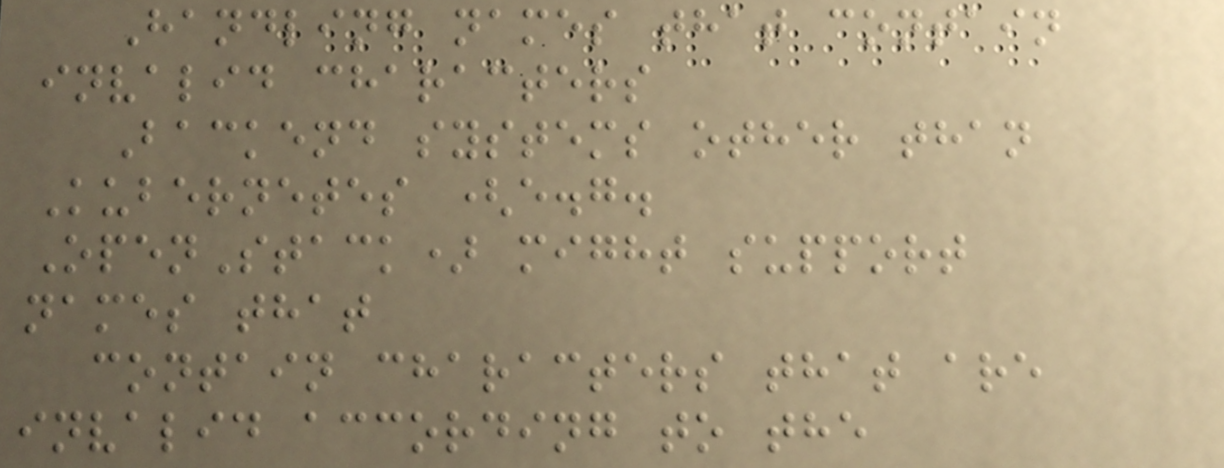Handling names that contain
invalid characters
Backend systems other than
Kubernetes (e.g.
OpenStack) might support
names that
contain characters that are
invalid according to the
